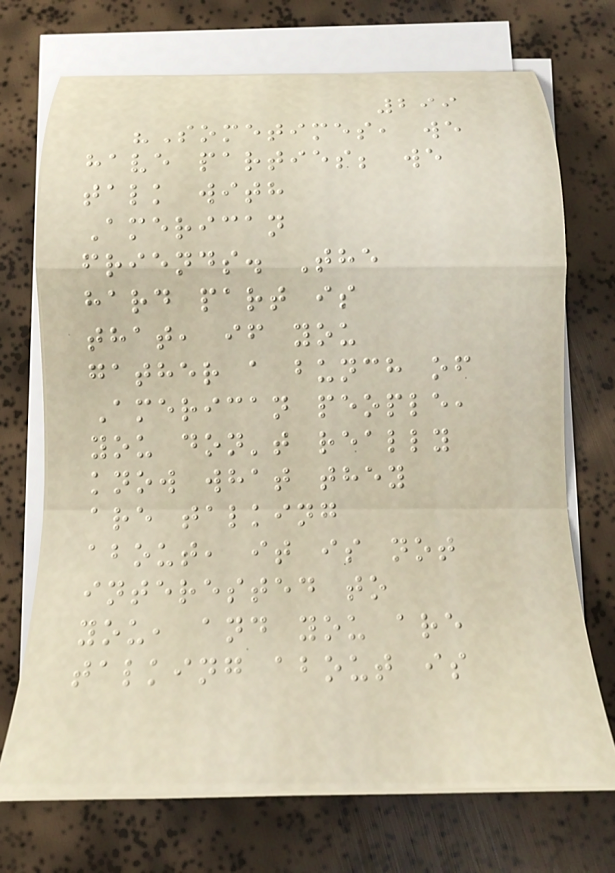299
"Sometimes, we
have parties; we
talk with
American
friends. The
hard part is
that, if you
gather a bunch of
American people,
you don't really
know what they
are talking
about, it is not
interested to
you, and you are
talking about is
